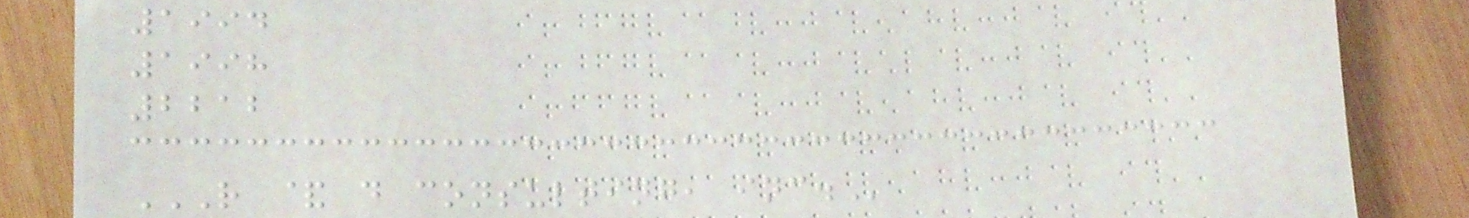1994
1998
2212
R & D CONSULTING, INC.
